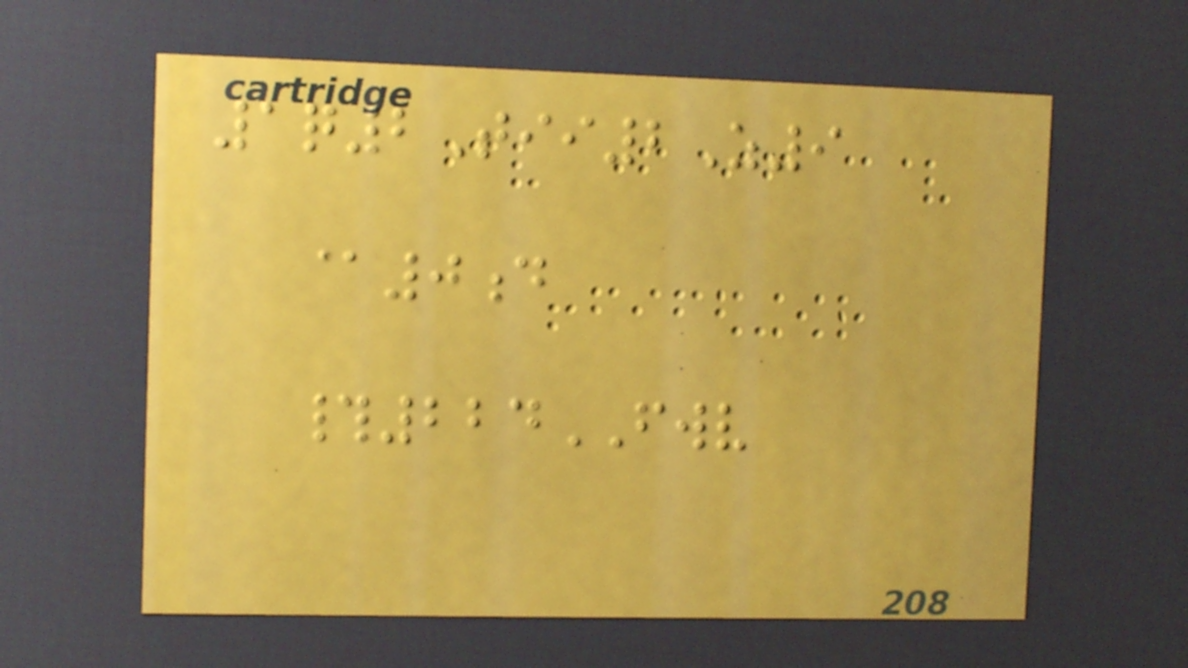1q2Tii2Z9
@0d
#224FWV
